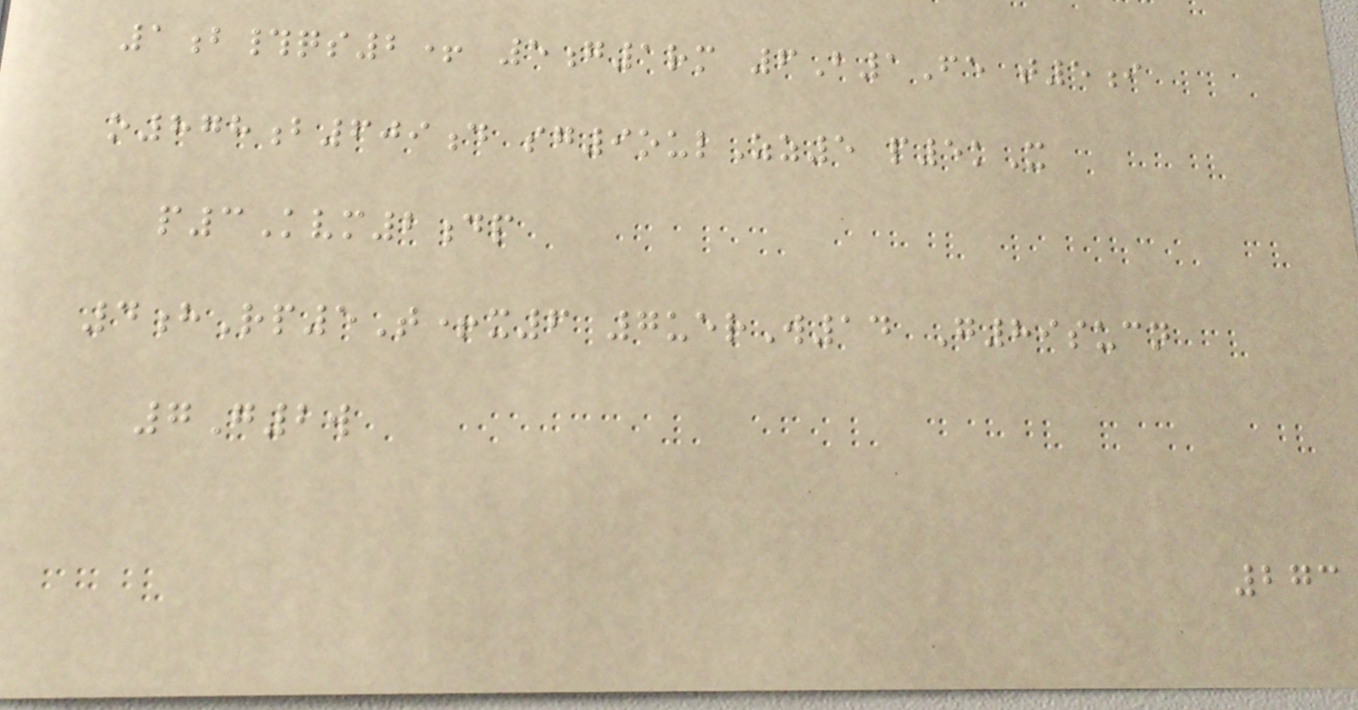1b#qs2+ 5g1rm 6B1Fe t5i
o878b609d sg9oulZz5 p5kX
p3Kvm2dp
4hRp5T+x6 7uerW14 G89sucn
7G2w
273
